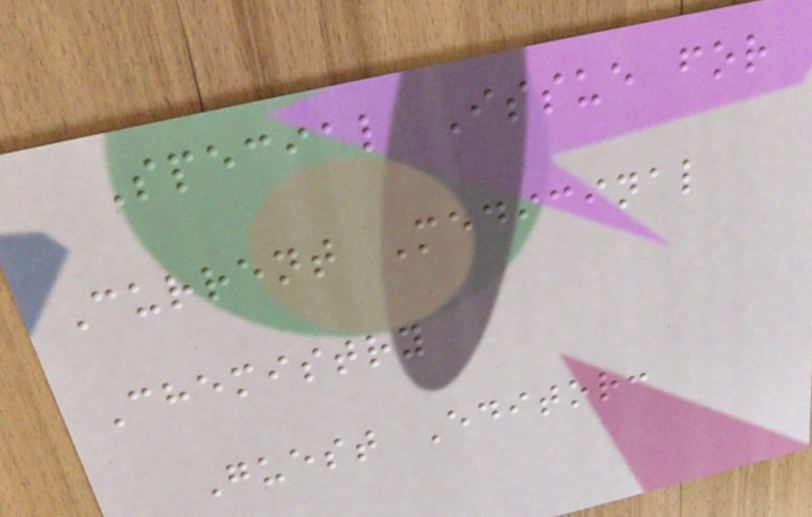Special Issue for
Current Medicinal
Chemistry
Guest Editor:
